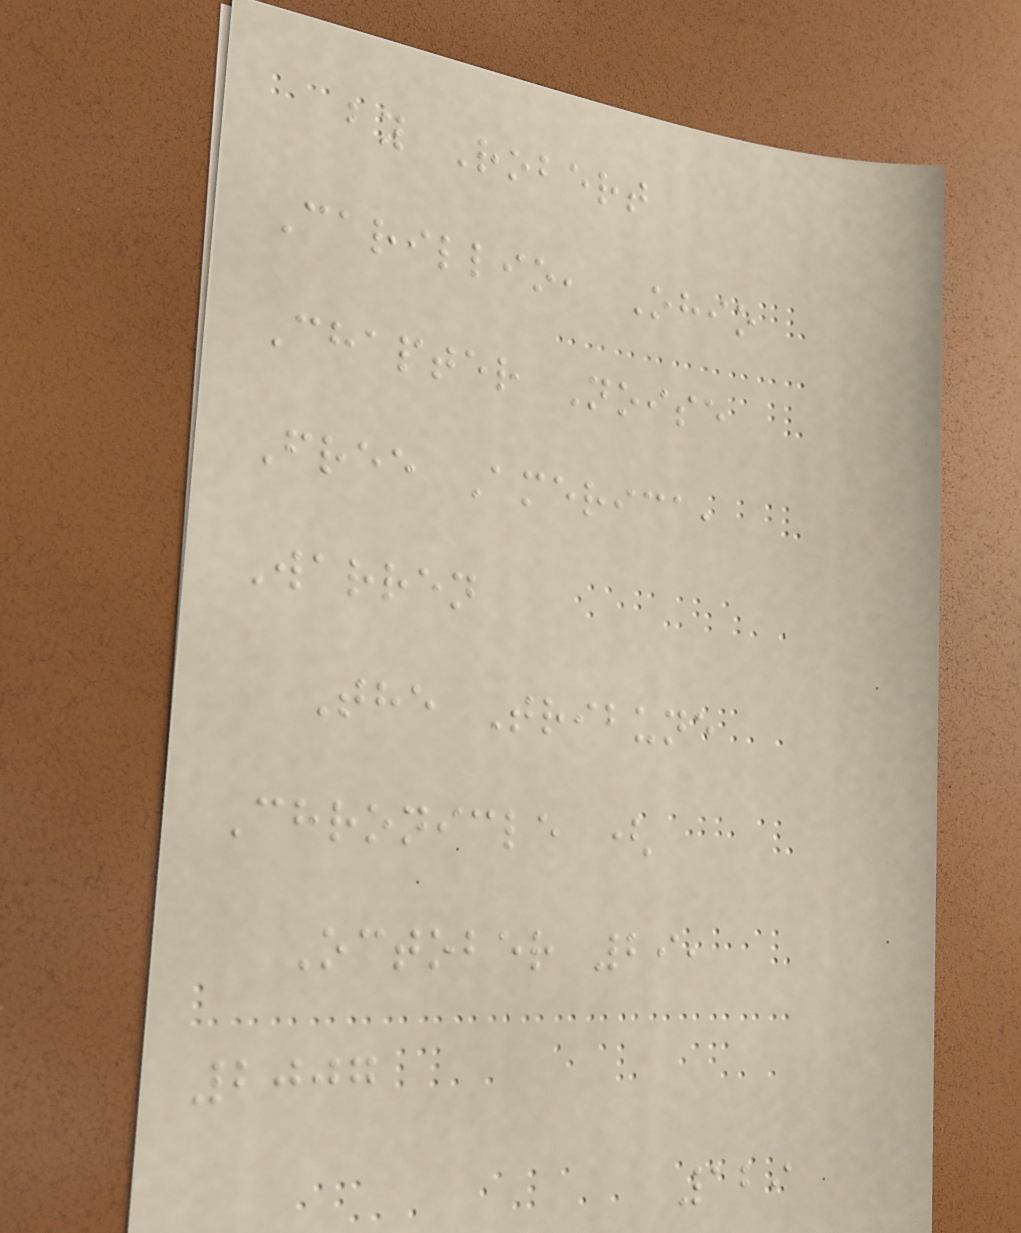by Robert
Carillio, Ohio
Chapter Noise
Free America,
Warren
The Tribune
Chronicle (
October 29,
2007
129
